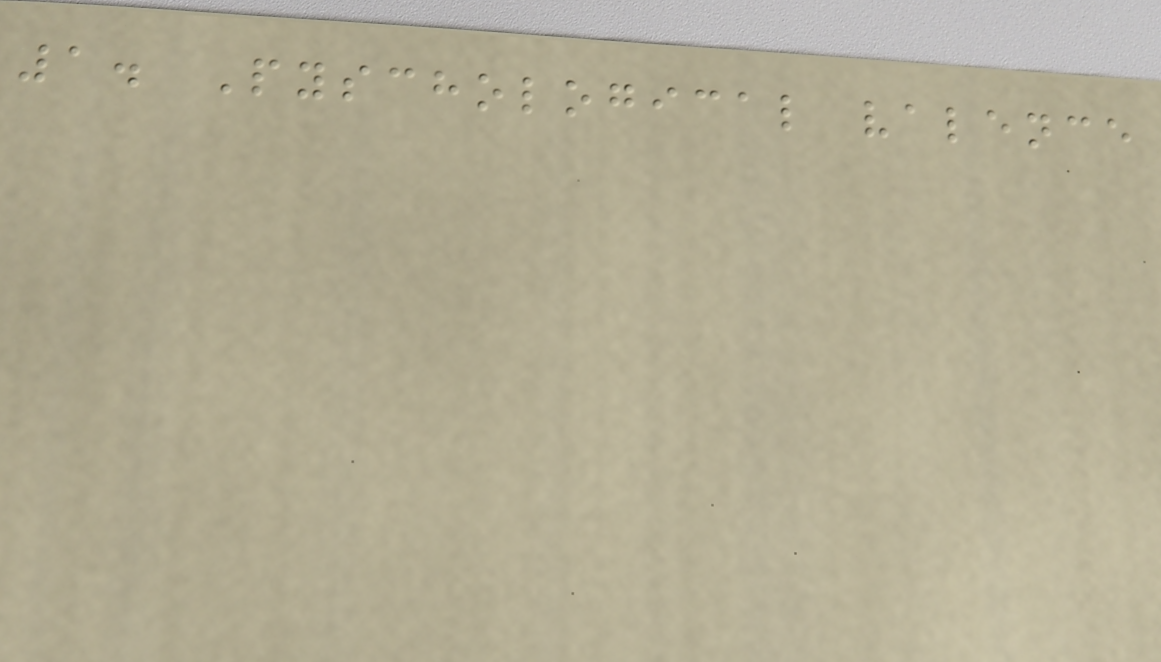1. Pyschological valence
